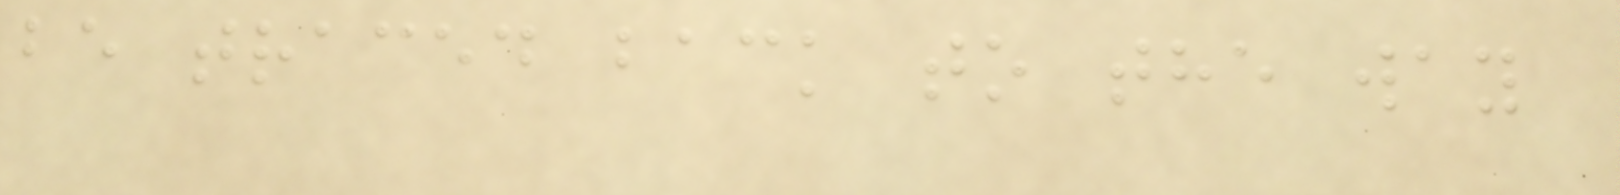be traced back to the way
